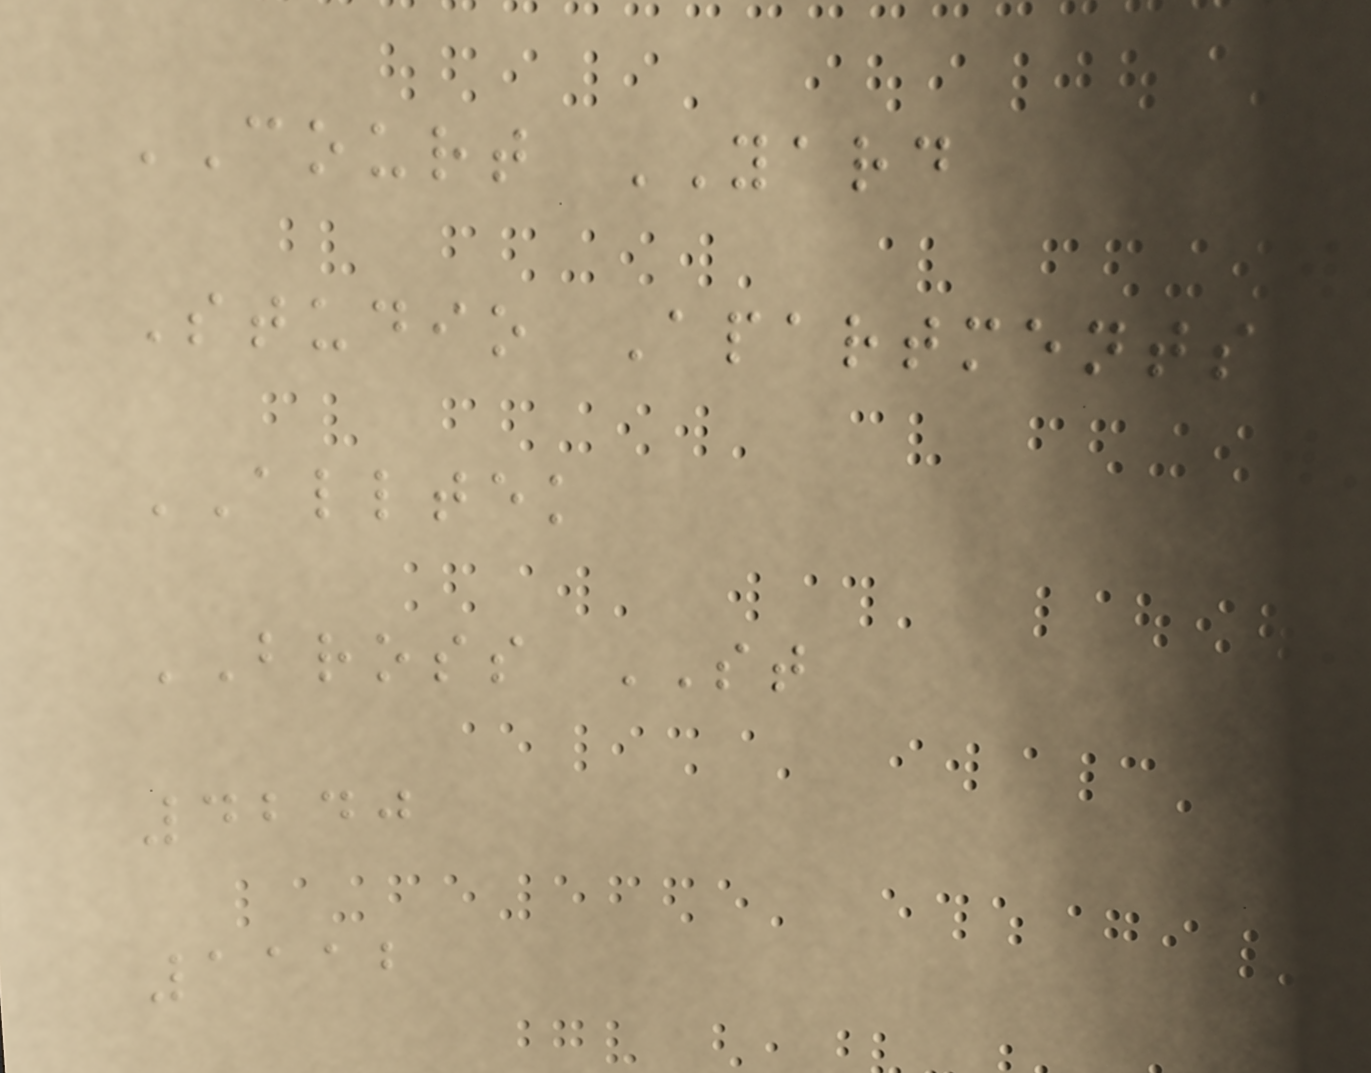COURT YARD
Studio Apartments
ALLTEK
BROSS ST
4240
1112
